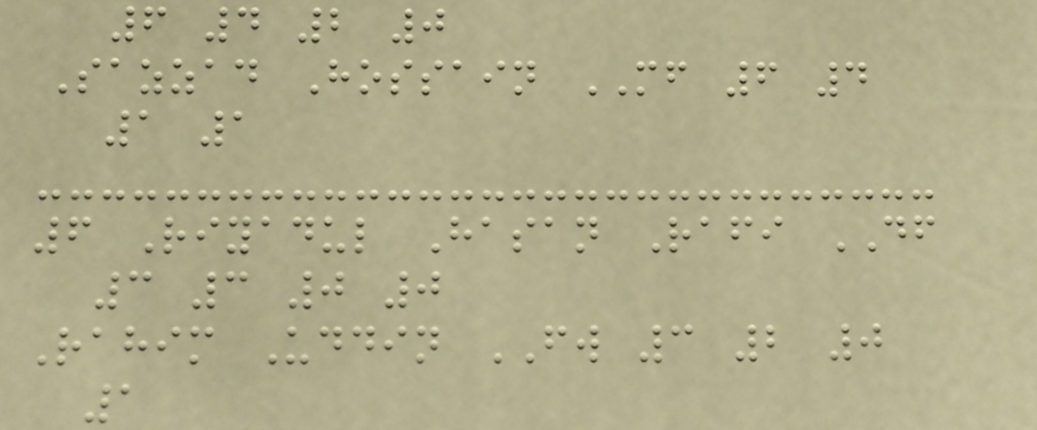6 4 2 0
Sazzad Hossain MF 6 4
1 1
6 Riyadul Hasan Rafi DF
3 3 0 0
Rahim Uddin FW 3 2 0
1
